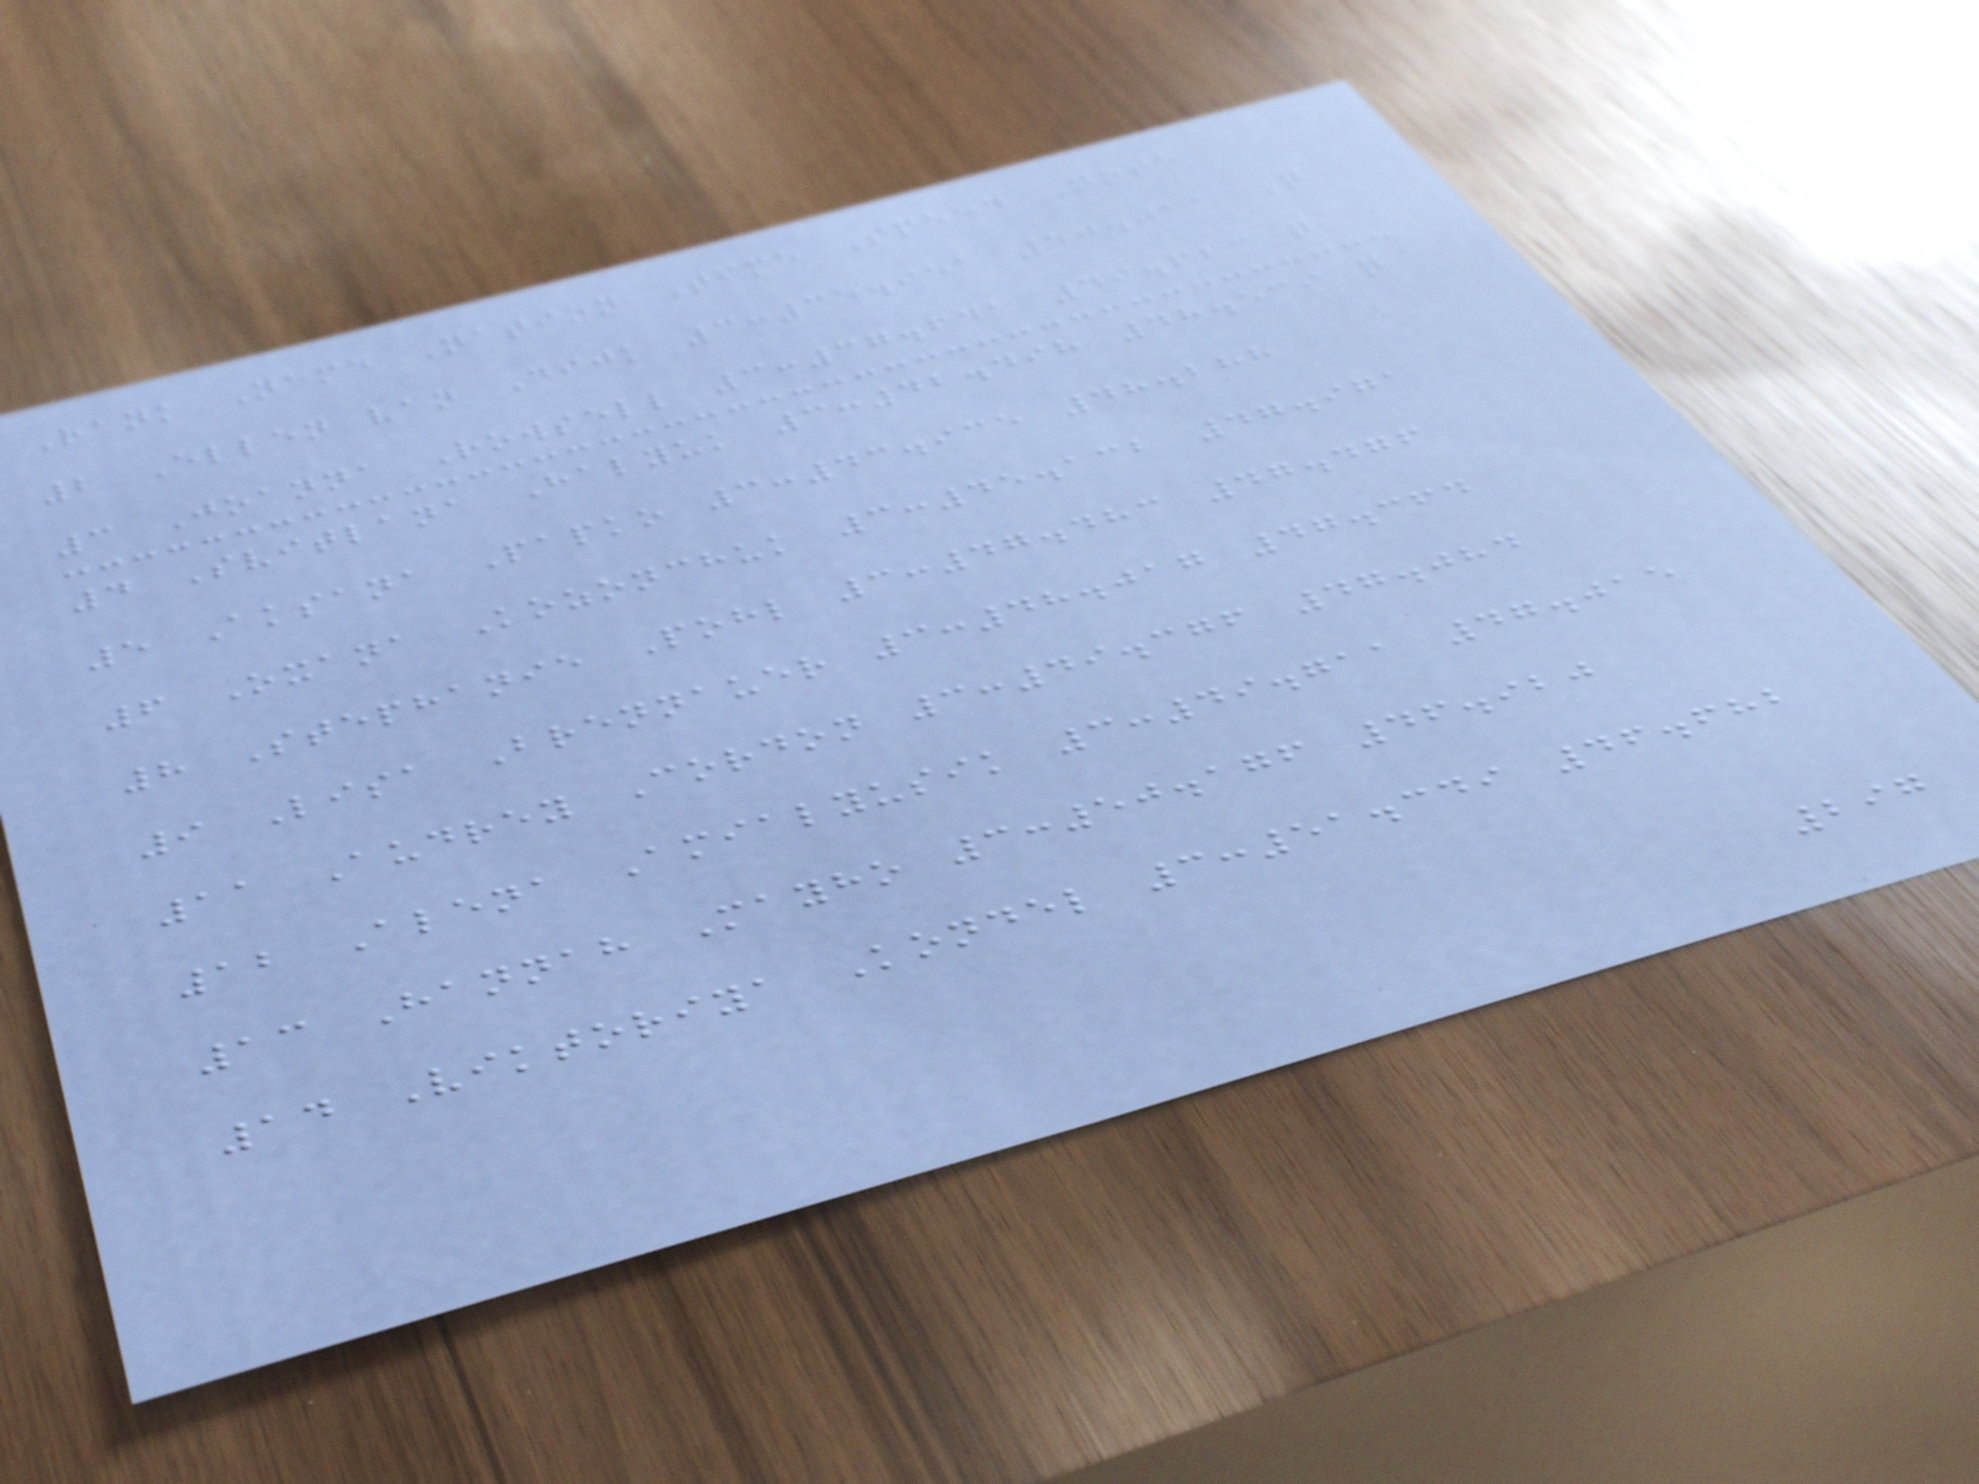Rank Name Nation Time Speed Note
2 Ellen van Dijk 3:35.951 50.011 Q
3 Joanna Rowsell 3:37.641 49.623 q
4 Svitlana Halyuk 3:42.498 48.539 q
5 Aksana Papko 3:43.935 48.288
6 Oxana Kozonchuk 3:45.132 47.971
8 Stephanie Pohl 3:47.483 47.476
9 Lisa Brennauer 3:48.017 47.364
11 Audrey Cordon 3:49.376 47.084
12 Alena Amialyusik 3:49.711 47.015
13 Hannah Mayho 3:50.176 46.920
14 Viktoriya Kondel 3:51.349 46.682
297
